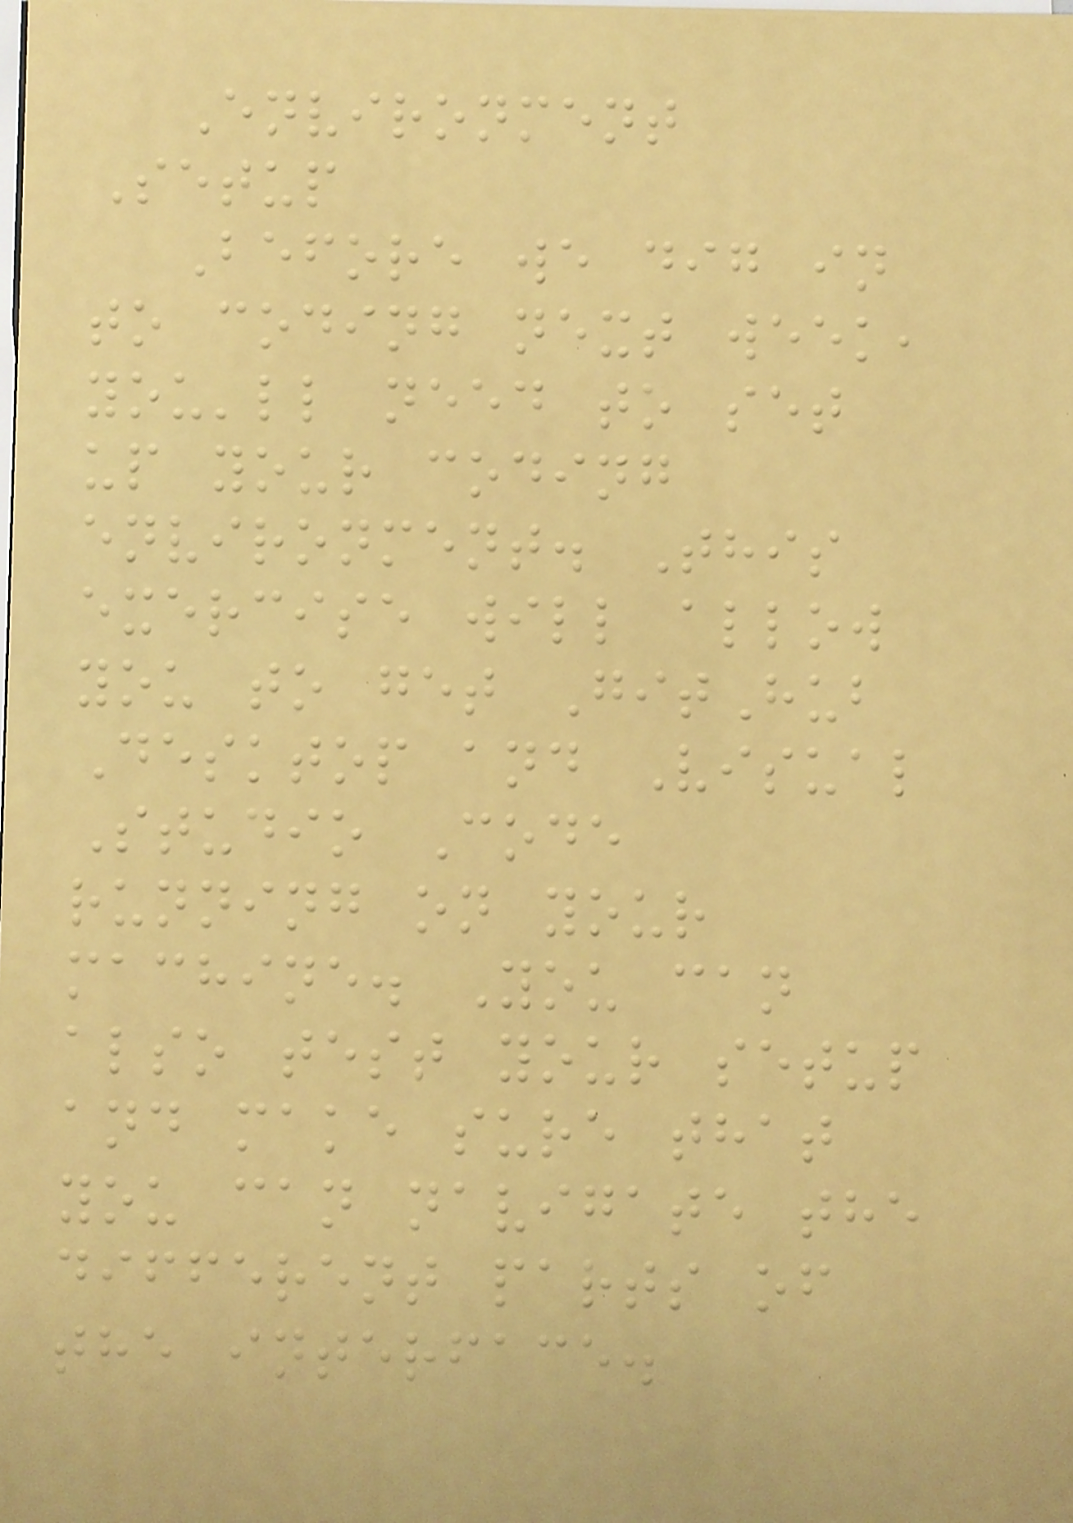Environment
Setup
Before we dig in
to coding next week,
you'll need to set
up your coding
environment. This
exercise will allow
you to get GitHub
Desktop and Visual
Studio Code
running on your
machine. You can
also test your setup
and make sure that
you can navigate the
different parts of
the interface.
